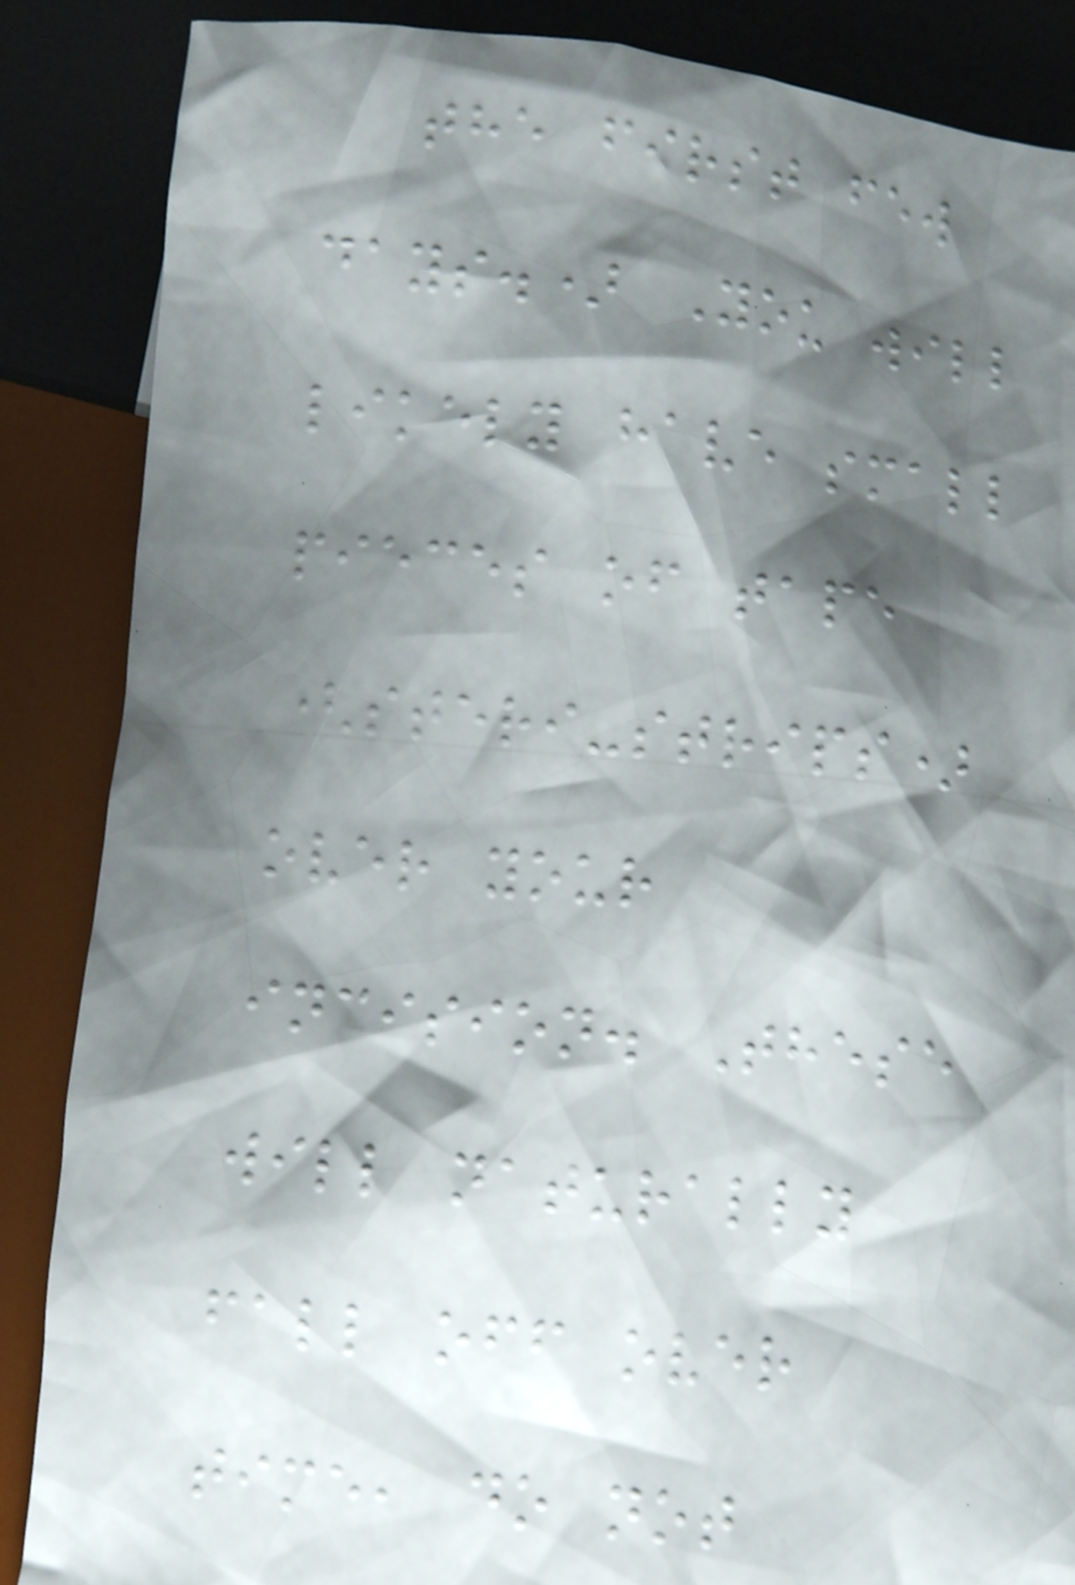the first few
days.) You will
likely have small
pieces of tape
(steri-strips)
over your
incision. These
will naturally
fall off over
time, do not
